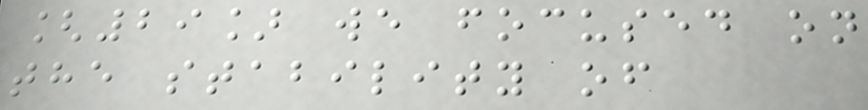[29] we focused on
the stability of
